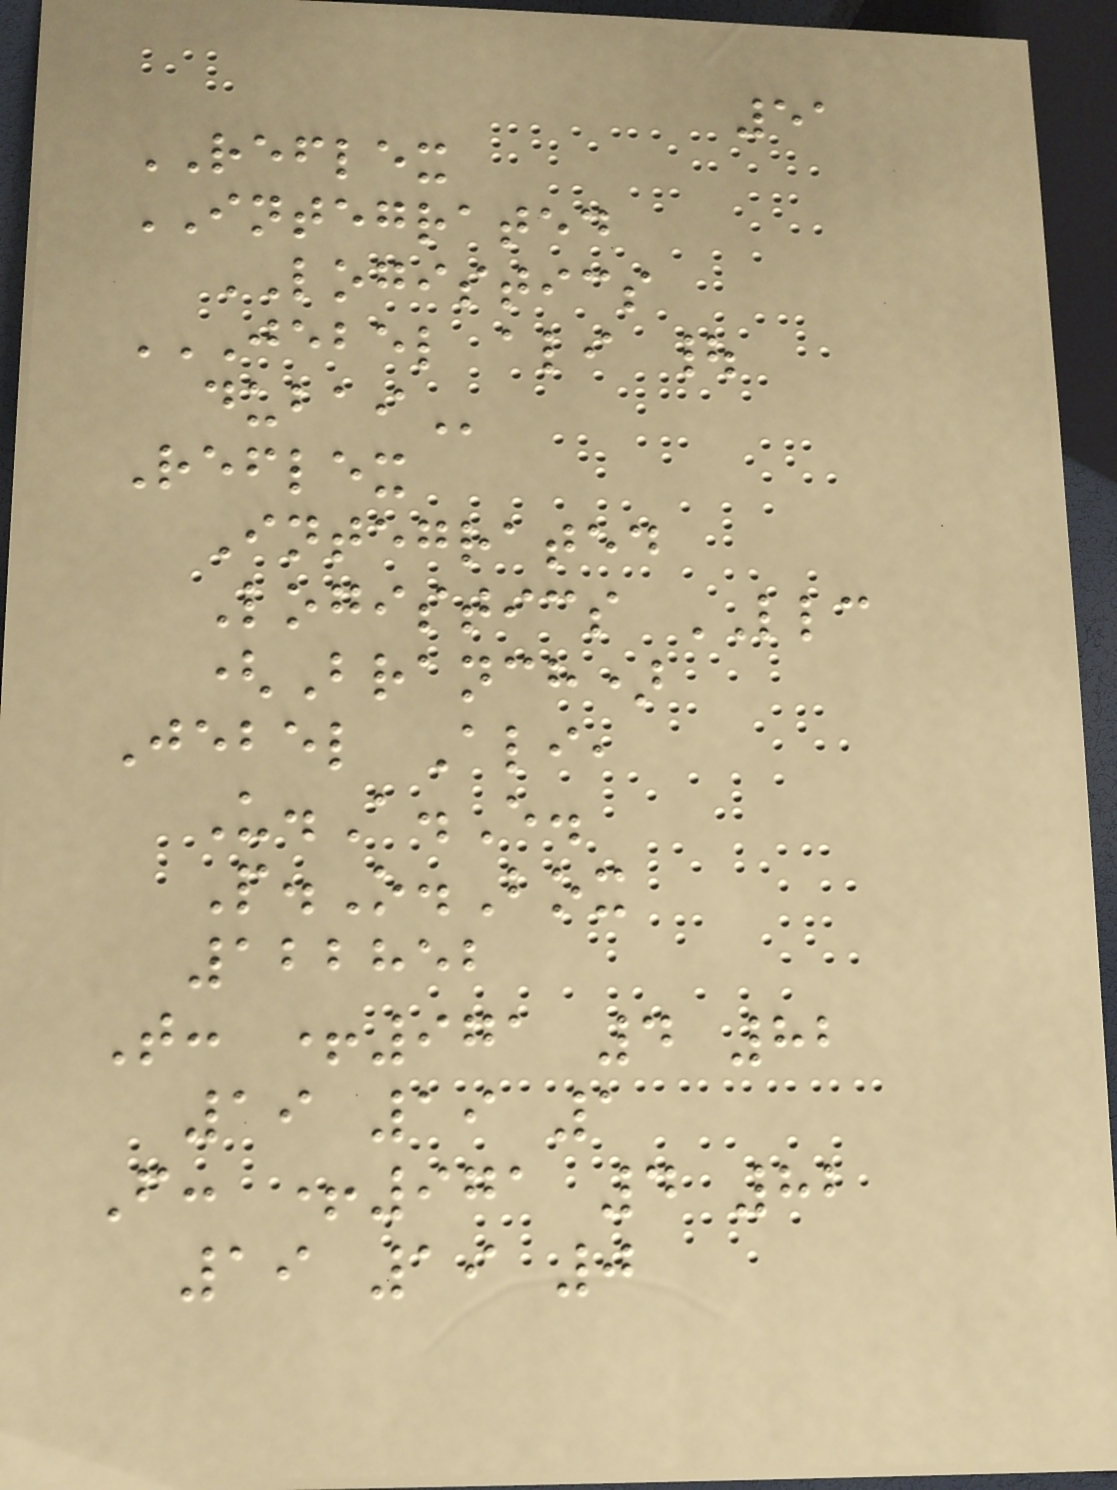51
REFLEX
INTEGRATED
LOGISTICS
JEBEL ALI |
DUBAI
Reflex
Integrated
Logistics LLC
(Branch)
Jebel Ali,
U.A.E.
P.O.Box
122852
T: +971 4 82
19 19 1
F: +971 4 82
19 19 0
